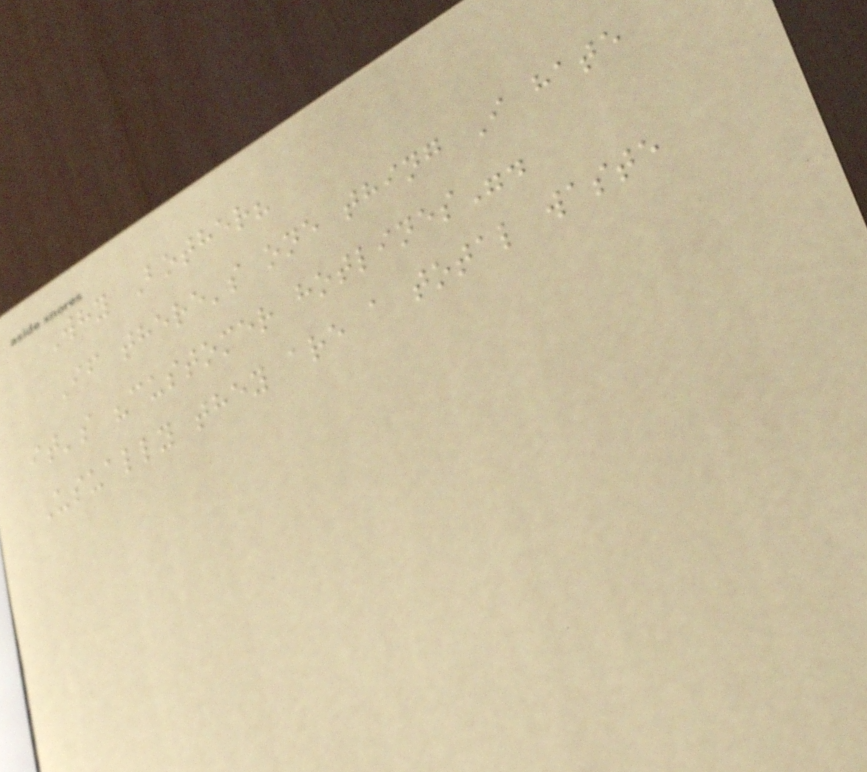Why Bother?
If there's one thing I hate
it's "customer hotlines".
Usually they are a total waste
